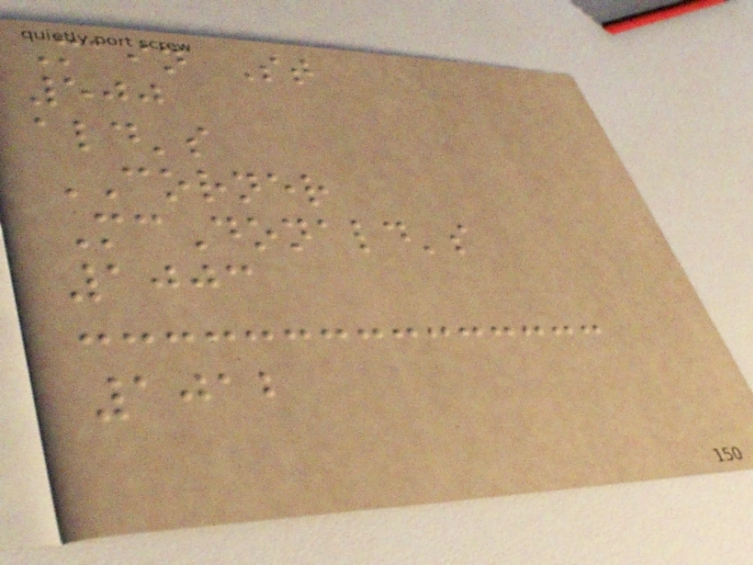Main St
500
ald's
CORNER
McDonald's
1003
1012
